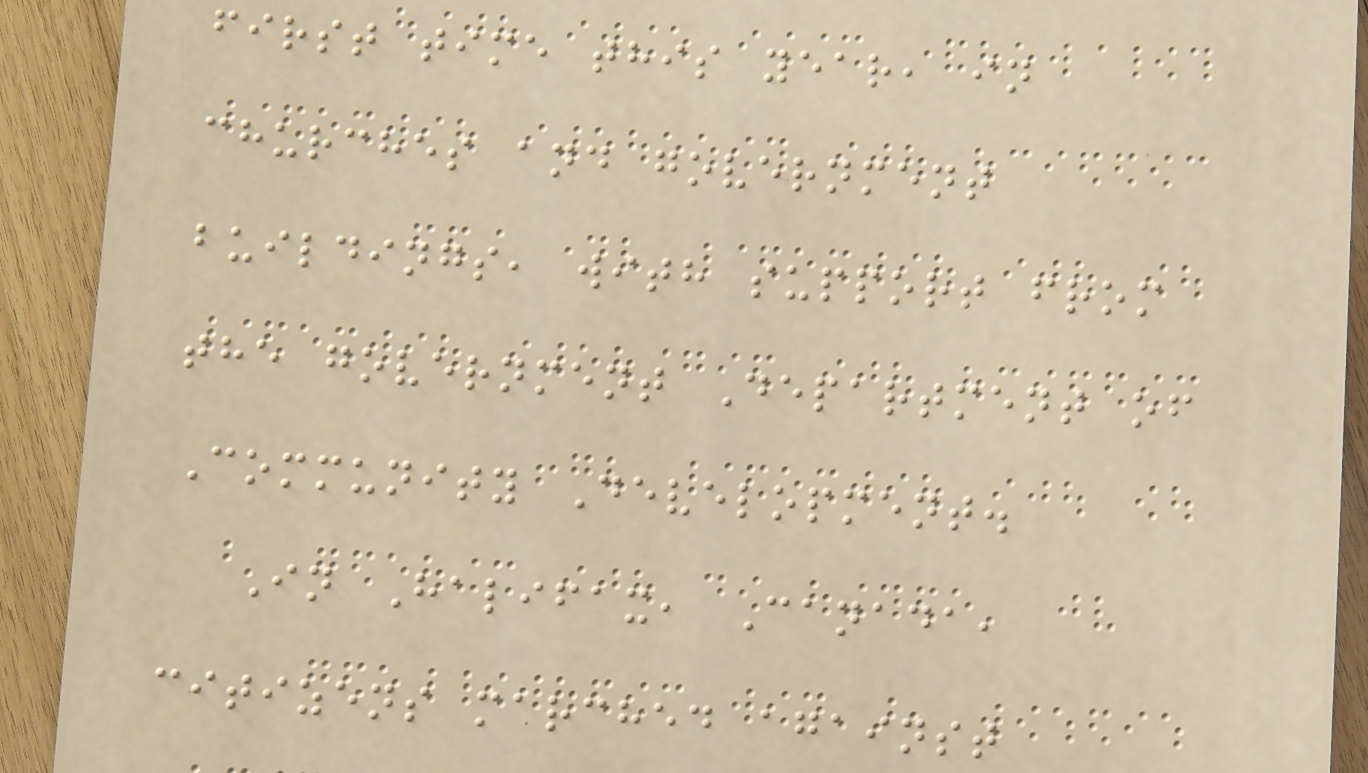first time this year, in
churches and government
buildings, with support from
the government Department of
Community Development.
In Halifax, Canada,
citizens marched against
